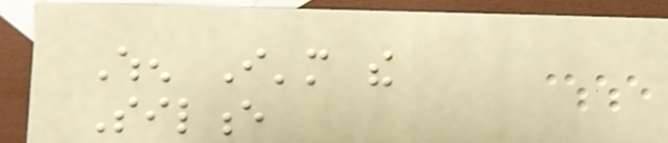When I'm the
Silence
